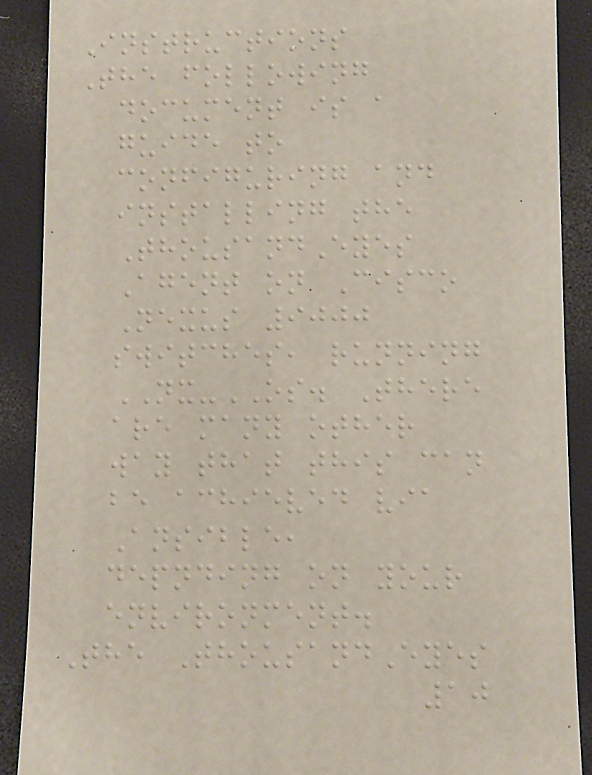Instructions
The following
document is a
guide to
configuring and
installing the
ThousandEyes
Agent on Cisco
Nexus 9000
switches, running
NX-OS. There
are many other
way that this can
be achieved via
Ansible,
depnding on your
environment.
The ThousandEyes
10
